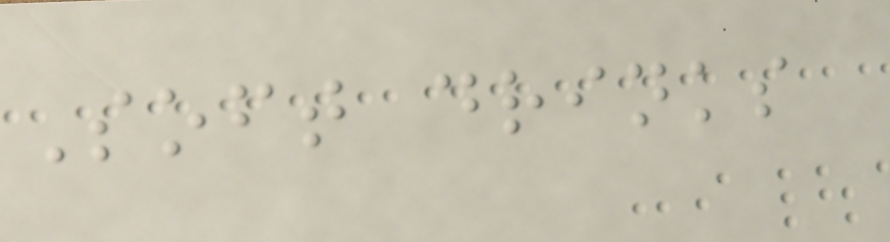Soft drinks
